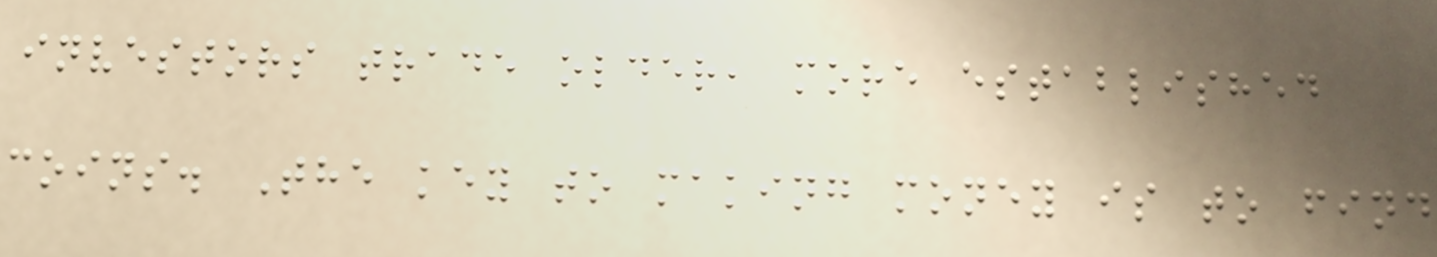investors trade older, more established
coins. The key to making money is to find
